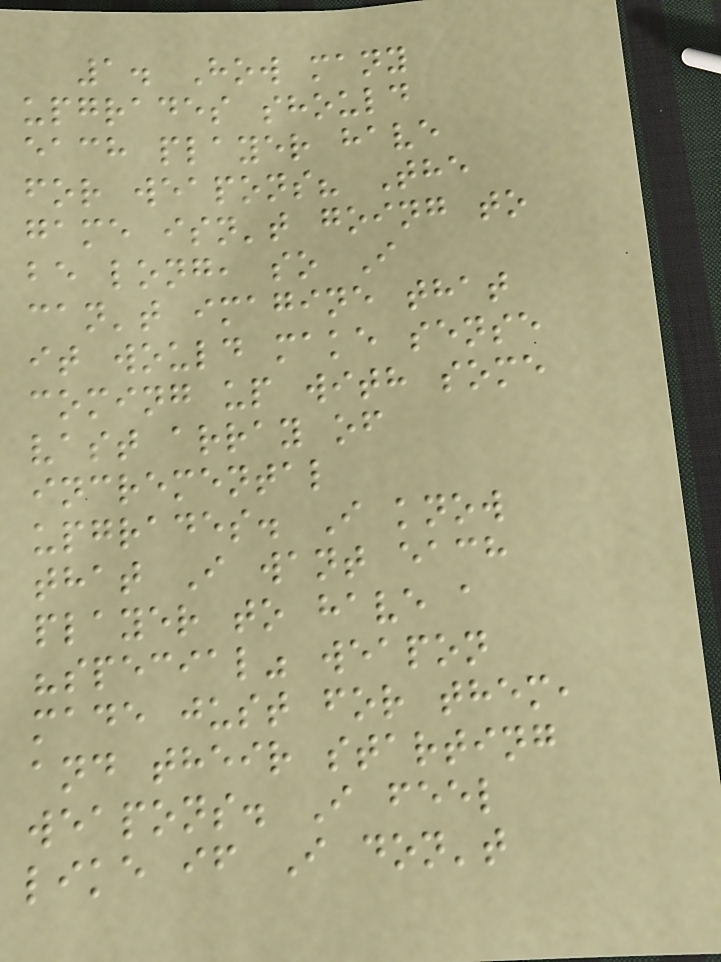1. How many
upgrades should
each player have
for weapons? The
game isn't going to
be long, so I
can't imagine that
it would make sense
coming up with some
vast array of
incremental
upgrades. I know
that I want each
player to have a
"special" weapon
made just for them,
and their starting
weapons. I feel
like if I don't
